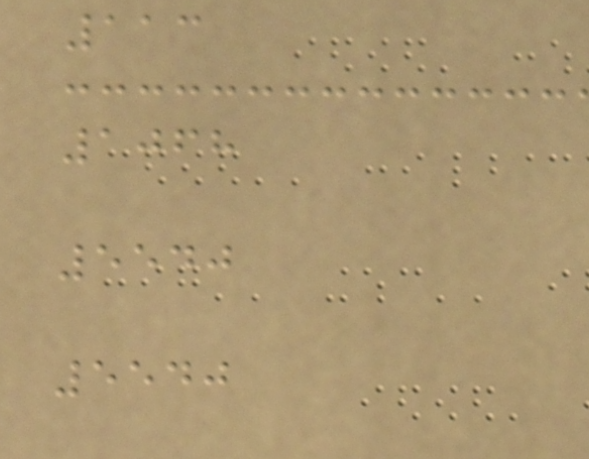113
1068
5540
5540
